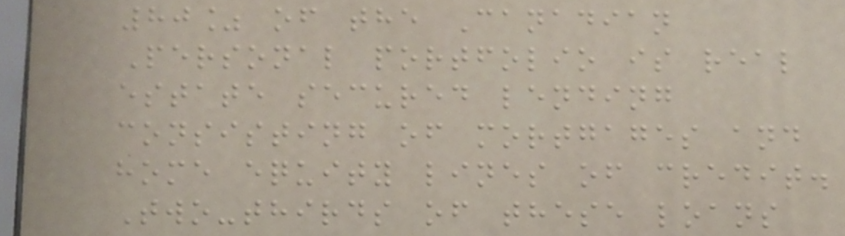80% of the Canadian
Personal portfolio is real
estate secured lending
consisting of mortgages and
home equity lines of credit.
Two-thirds of these loans
